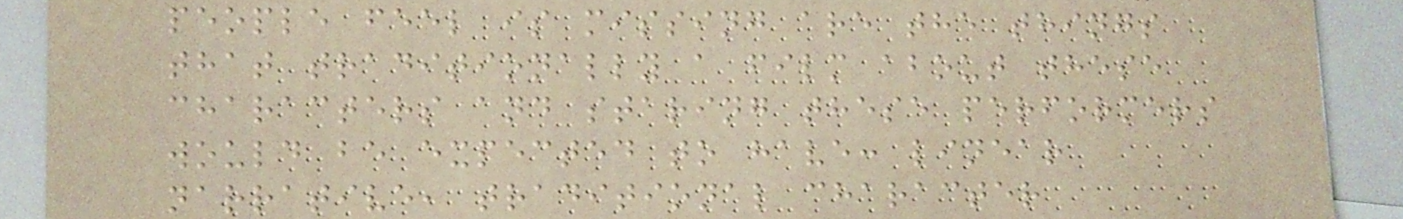people feel is missing are the things
that traditionally a film about these
characters and staring these performers
would be expected to have: linear
narrative, traditional character
